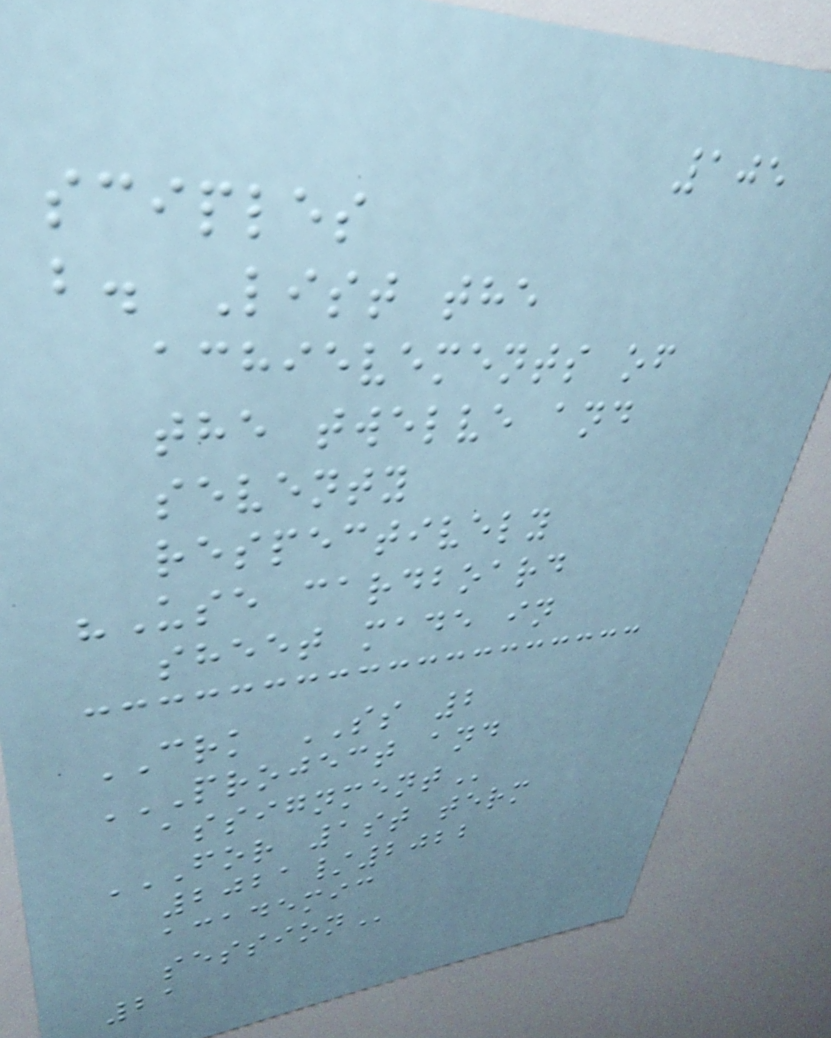105
sciples
b. List the
achievements of
the twelve and
seventy
respectively
"Use cardboard
sheet made in
CRK SS 2
PROJECT AND
ASSIGNMENT
FOR 1ST TERM
2021/2022
ACADEMIC
SESSION
21
